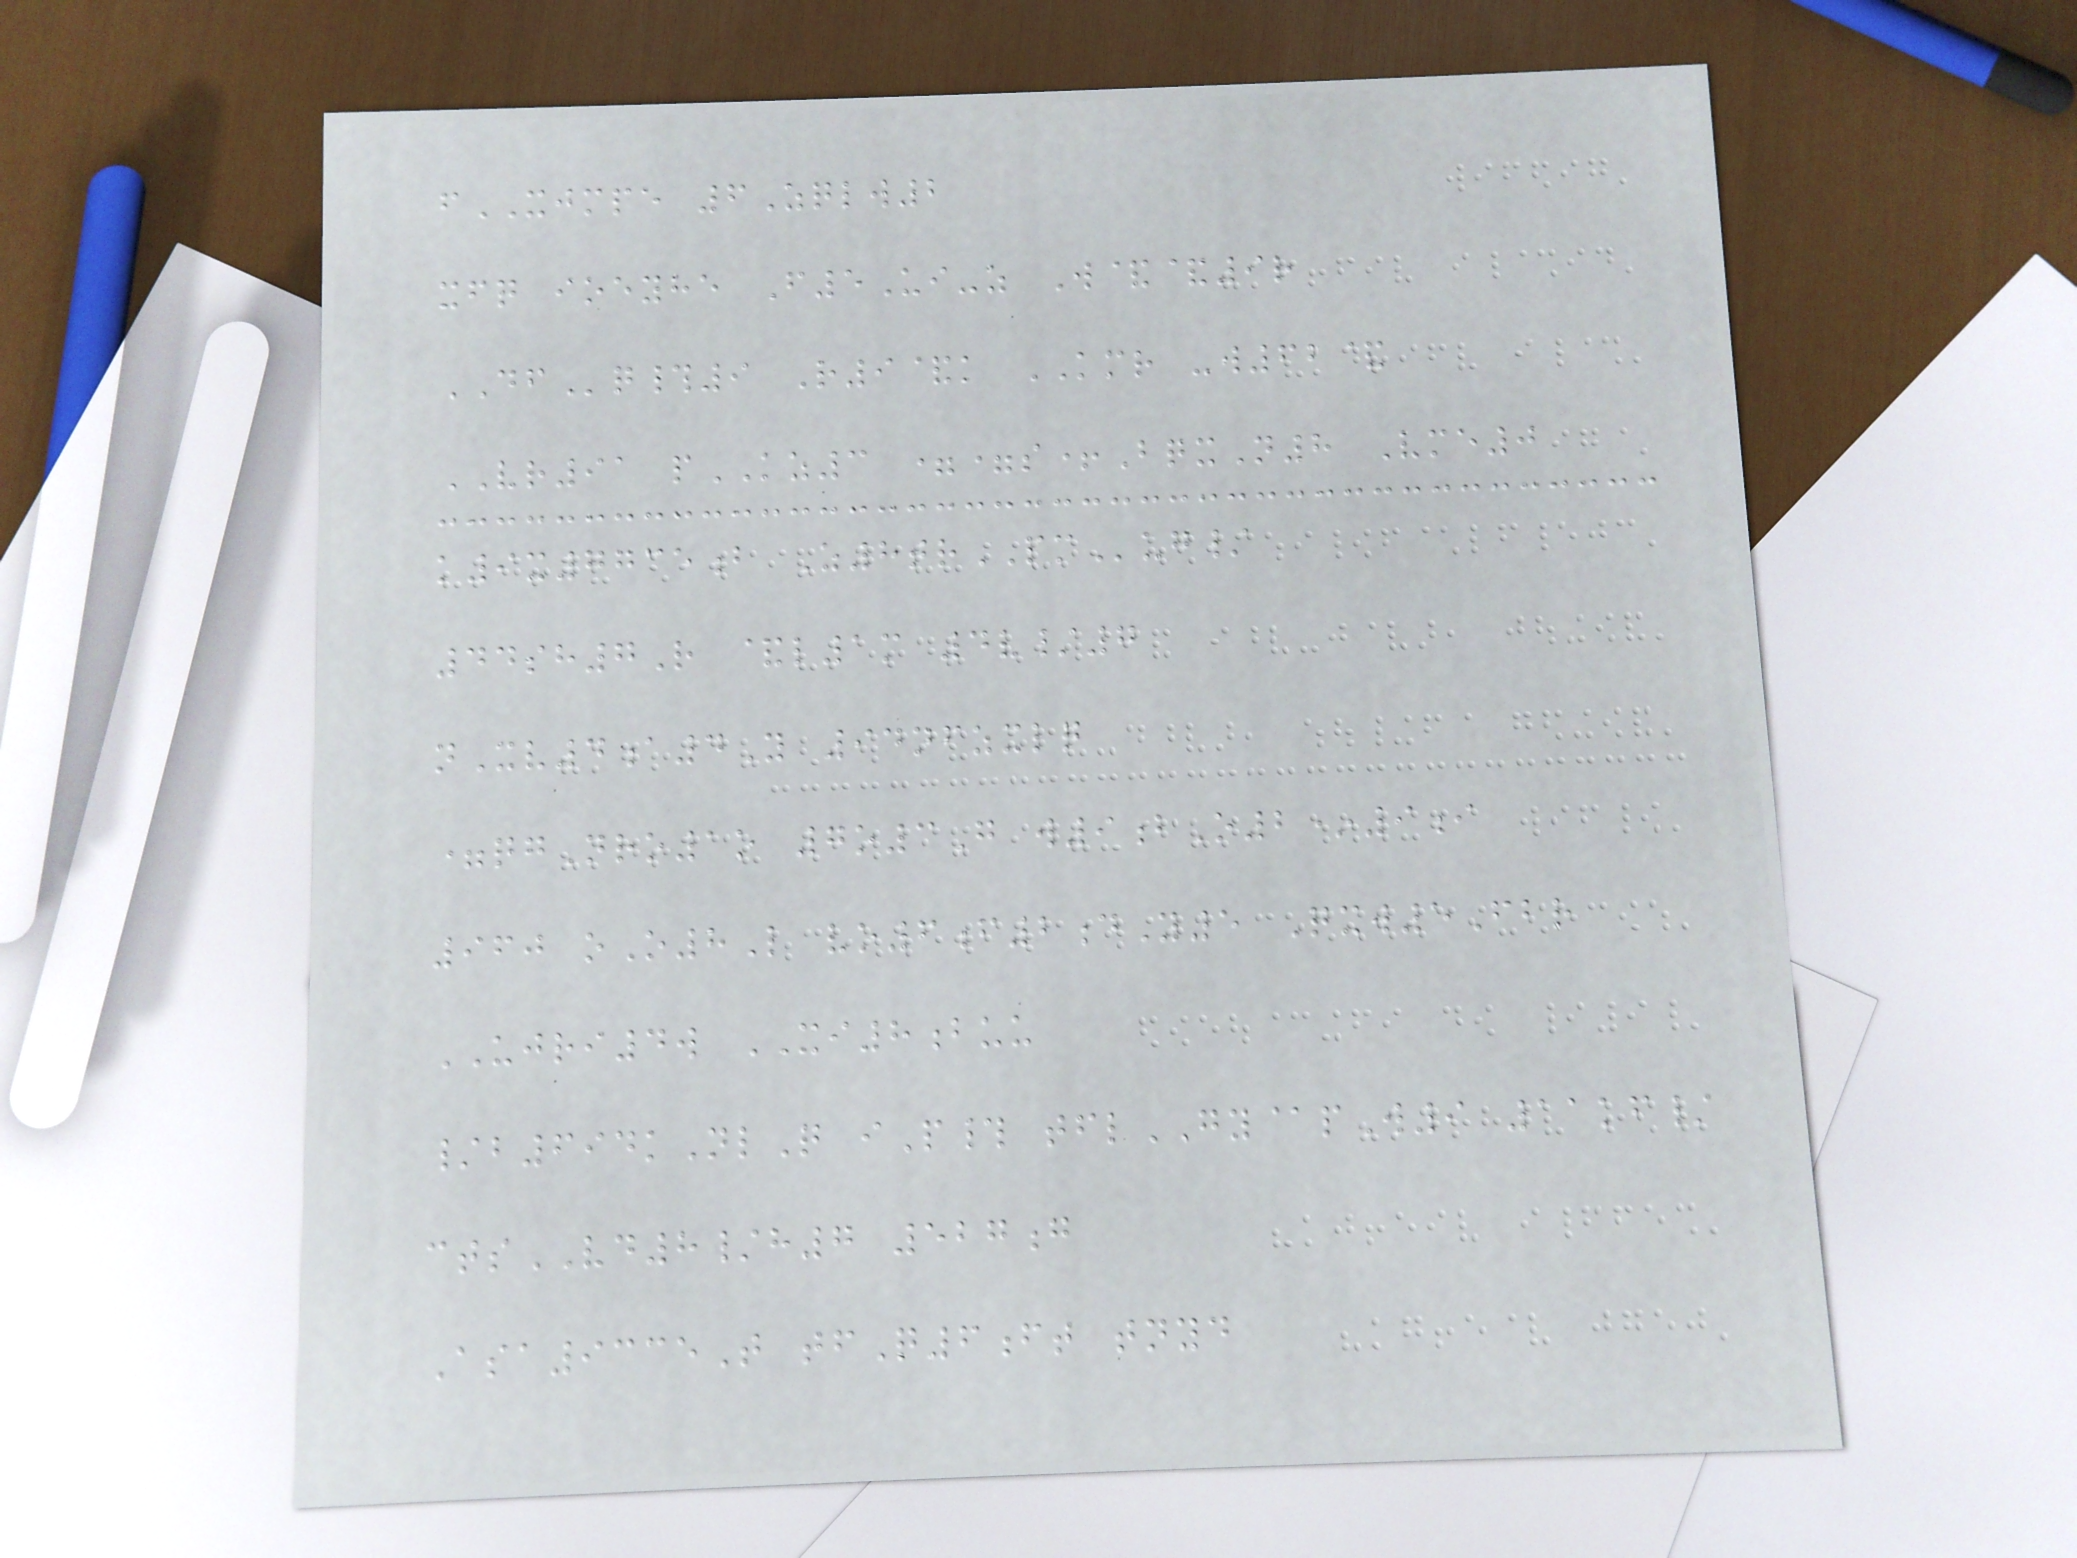fXJMPE 6Zqlw2
xfq ioeyhe F5Ui-z W&&9r
DFq#9 R9&k KMR -w62&
VR91 pKZ3 ==s+BqxN8 Vme0
k9x7735b Z8trPMug/
44sh7R &l1m 4v/7
nXv4a4Y 94nfzxlq
=qgNro1o 7o3G w9bO2*9i
960 oO8L vo6f2dY5 Qxw5Fbr
UJRI4w XI8buu
/b694kNlQ iP# tflGY@pW9 11kf/
ctsVD8/h7 527g
Asa9335T tfQ6ft tnyd
